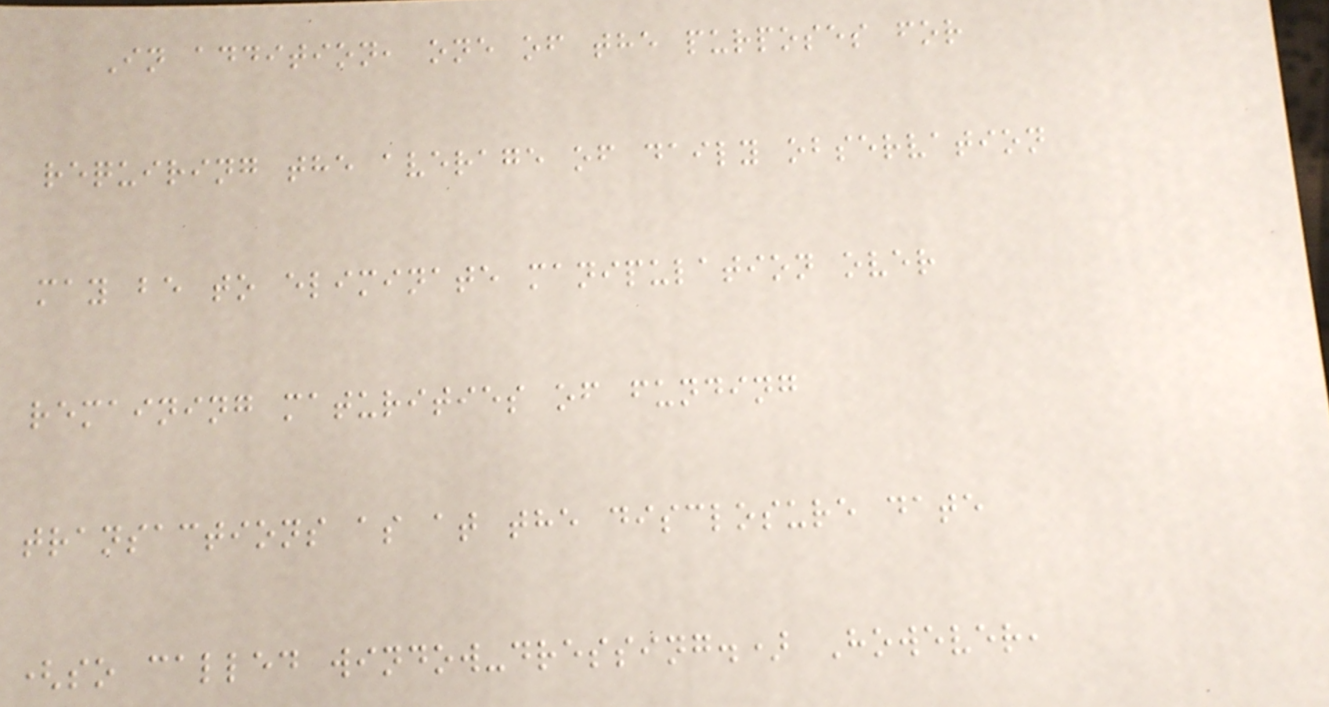In addition, one of the purposes for
requiring the average of daily observation
may be to eliminate manipulation over
remaining maturities of funding
transactions as at the disclosure date
(so called window-dressing.) However,
